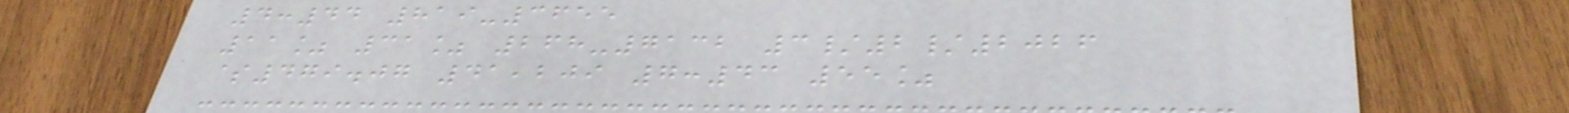4:44 819-3655
11% 31% 268-7132 3/2/2026
$479.07 41,209 7:43 55%
